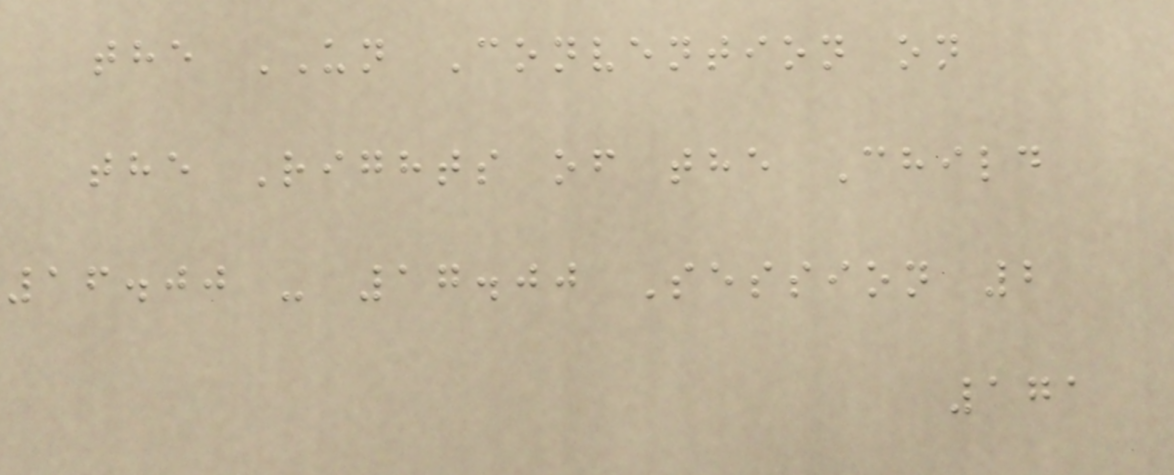the UN Convention on
the Rights of the Child
16.00 - 17.00 Session 2
171
